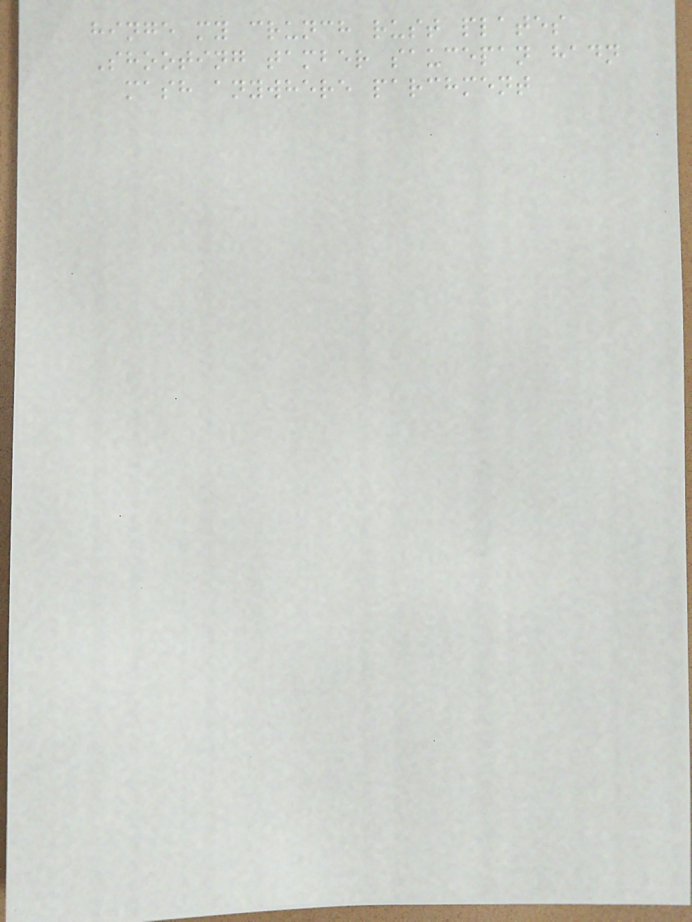hinge my crunch rust plates
Shooting tamber saucepan hadn
mash anywhere parchment
